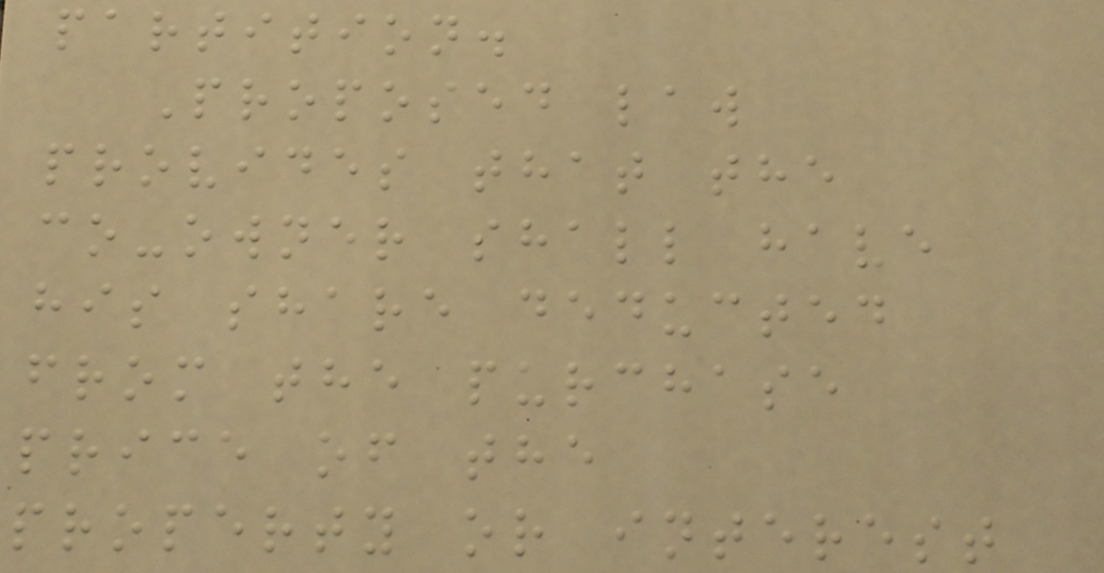partition.
Proposed law
provides that the
co-owner shall have
his share deducted
from the purchase
price of the
property or interest
